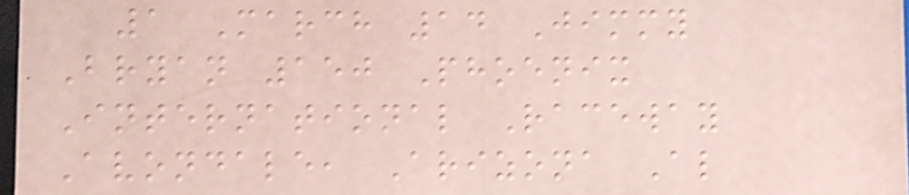1 March 14 Jimmy
Bryan 150 Phoenix
International Raceway
Avondale, Arizona Al
